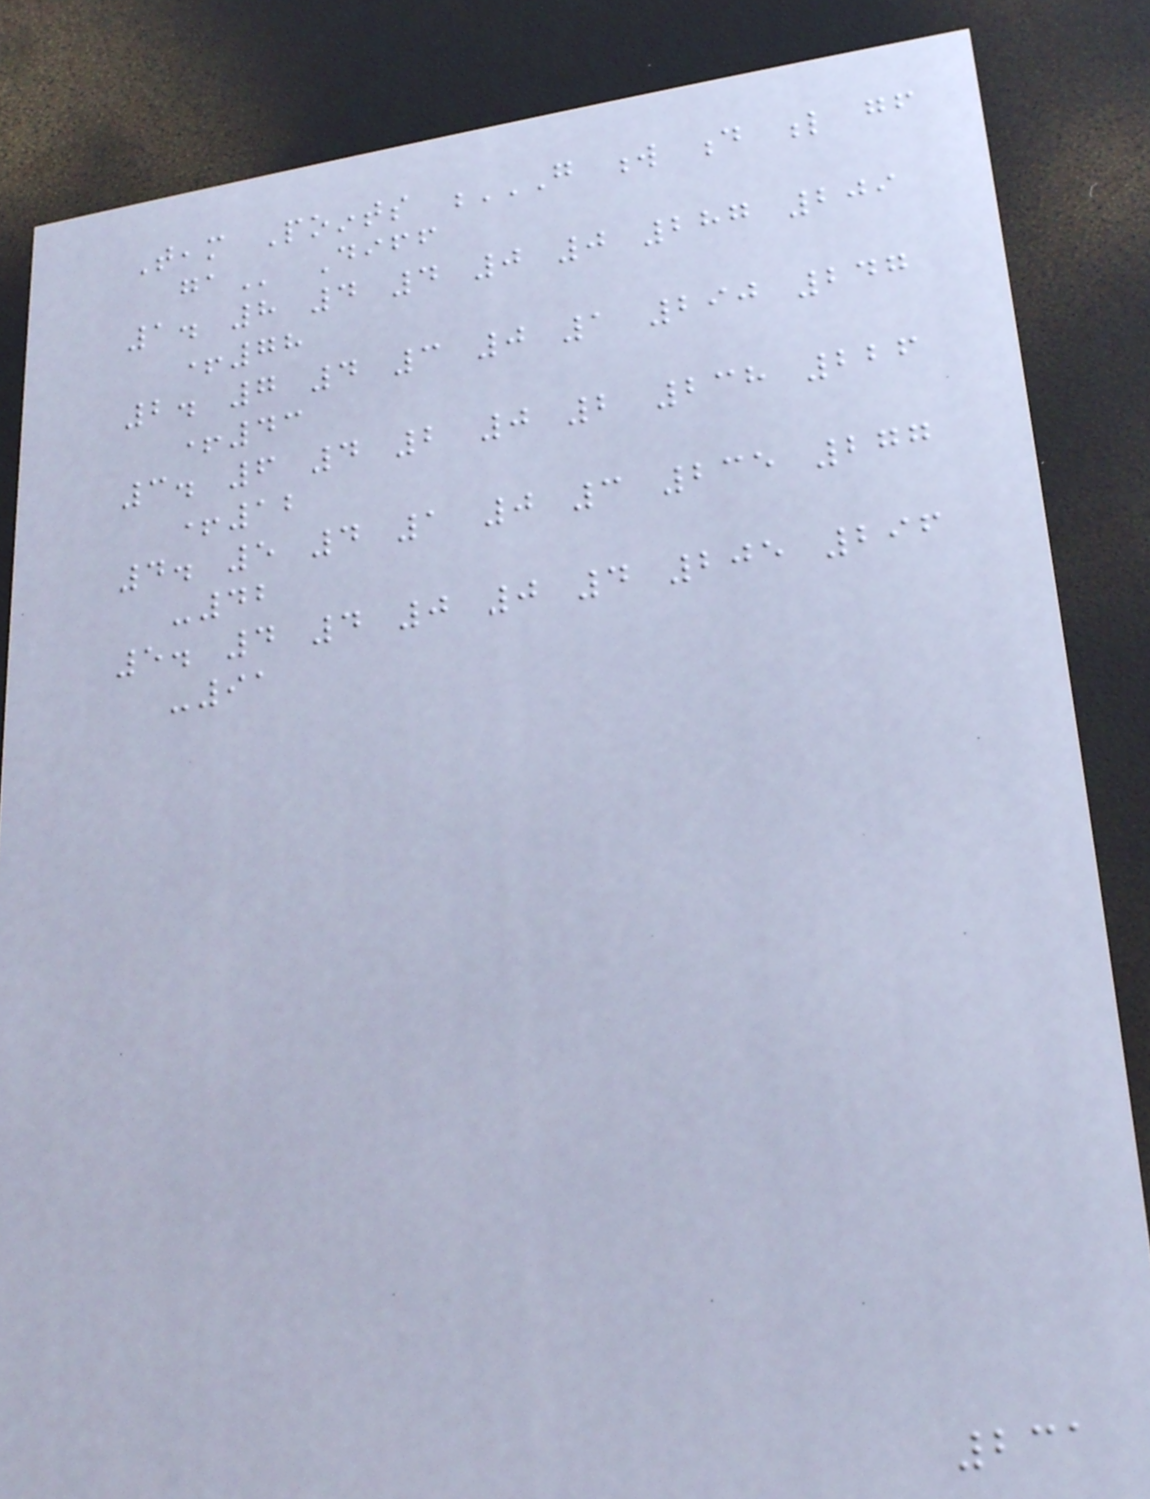Team Points G W D L GF
GA Diff
1. 8 4 4 0 0 287 209
+78
2. 7 4 3 0 1 290 247
+43
3. 6 4 2 0 2 238 226
+12
4. 5 4 1 0 3 235 277
-42
5. 4 4 0 0 4 205 296
-91
231
